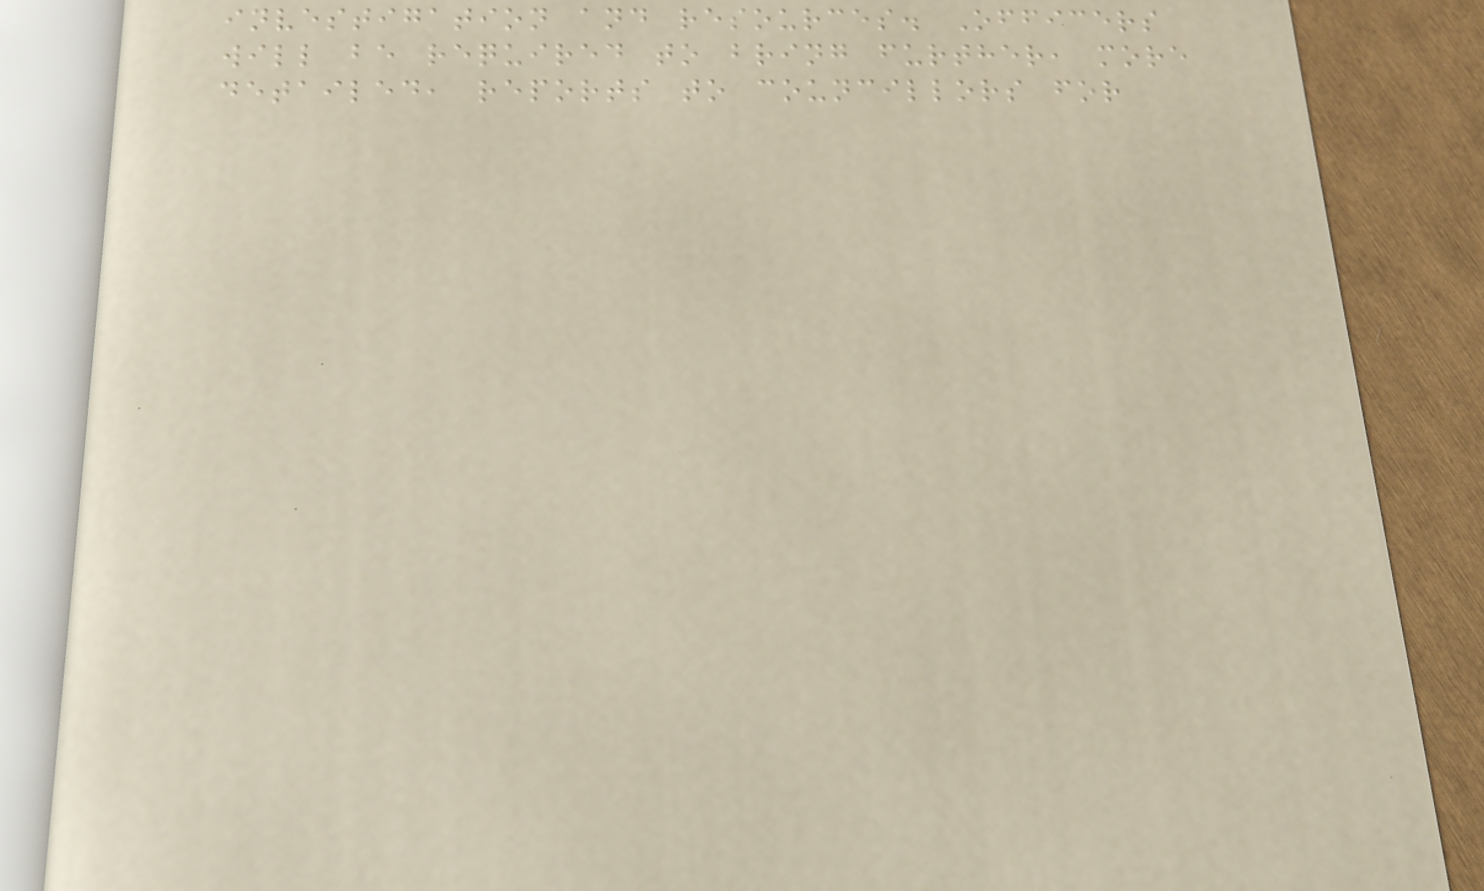investigation and resources. Officers
will be required to bring further, more
detailed, reports to councillors for
